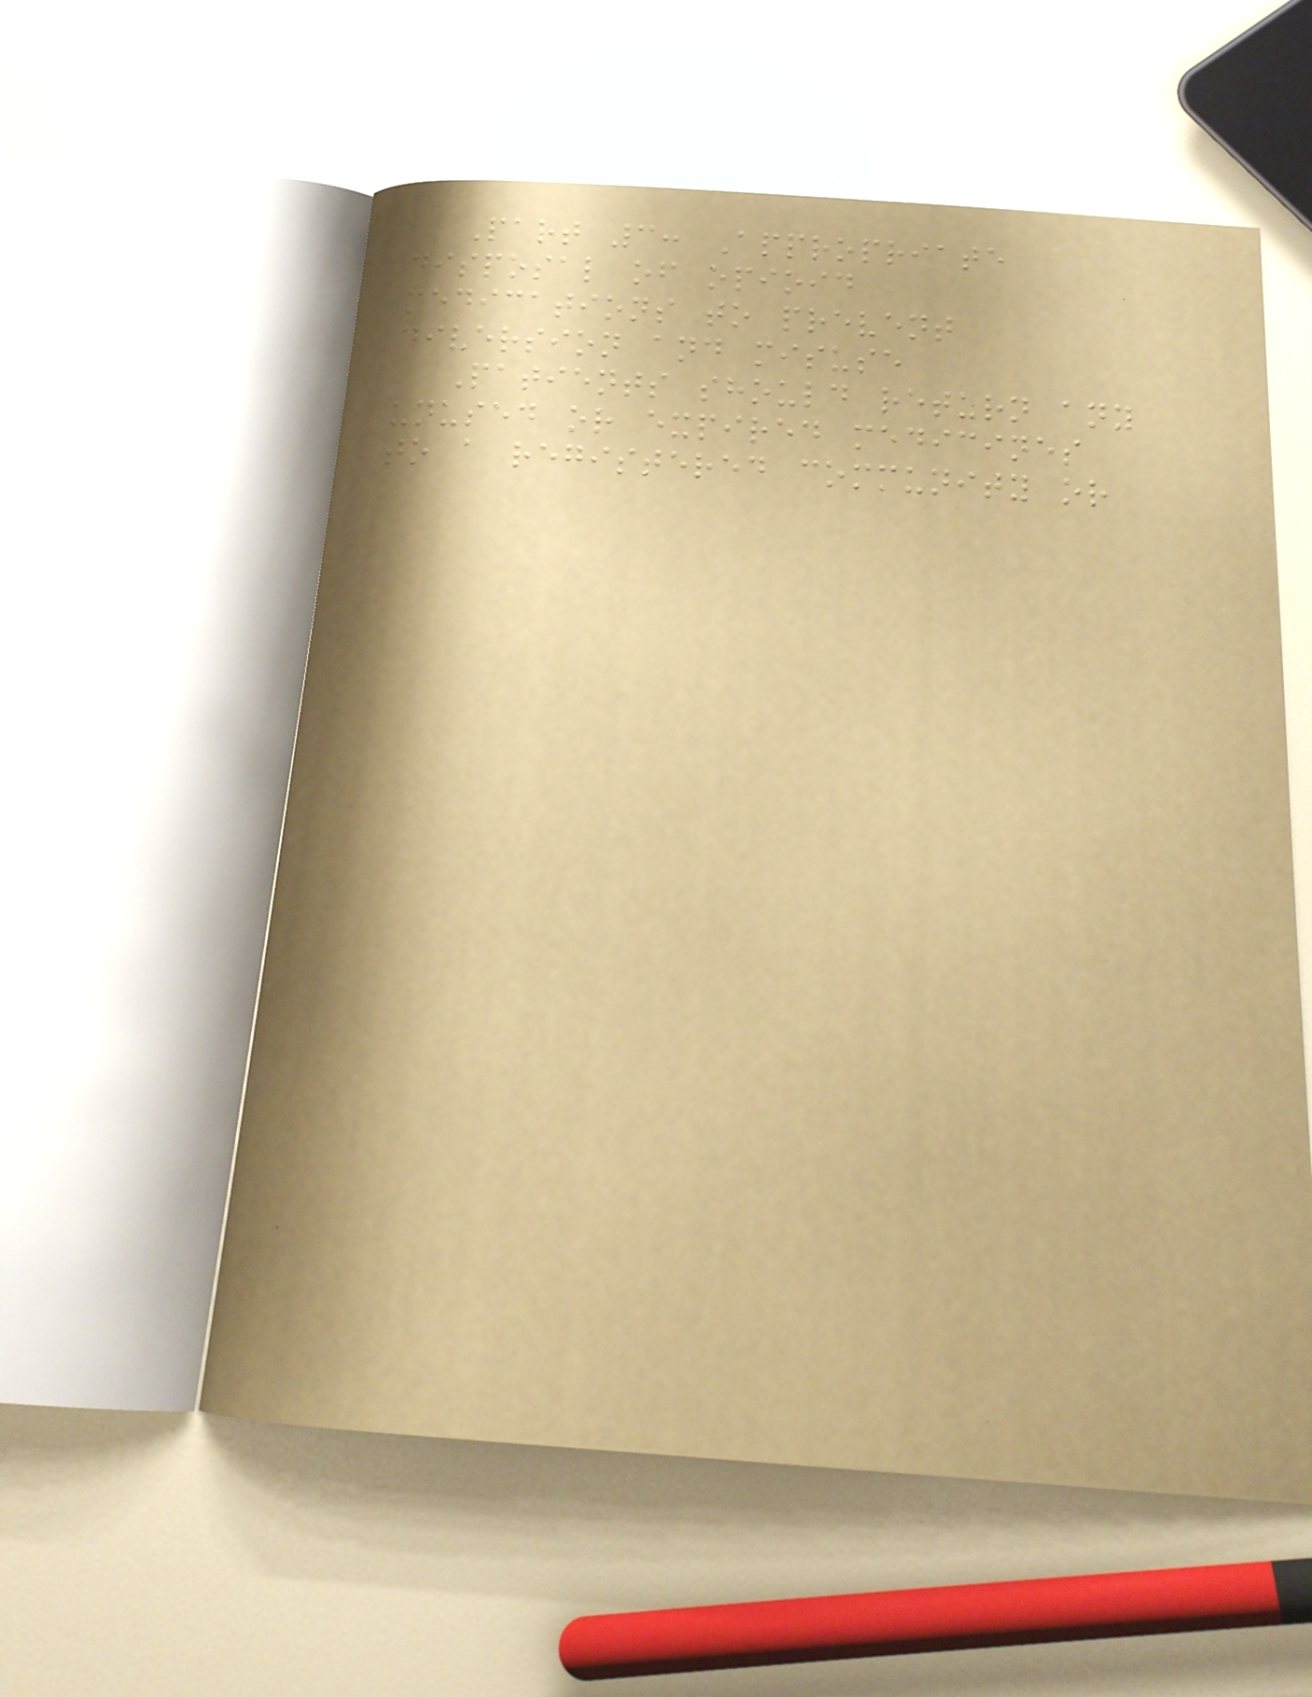Part 3: Appropriate
disposal of opioid
medications to prevent
diversion and misuse
Patients should return any
unused or expired medicines
to a registered community or
